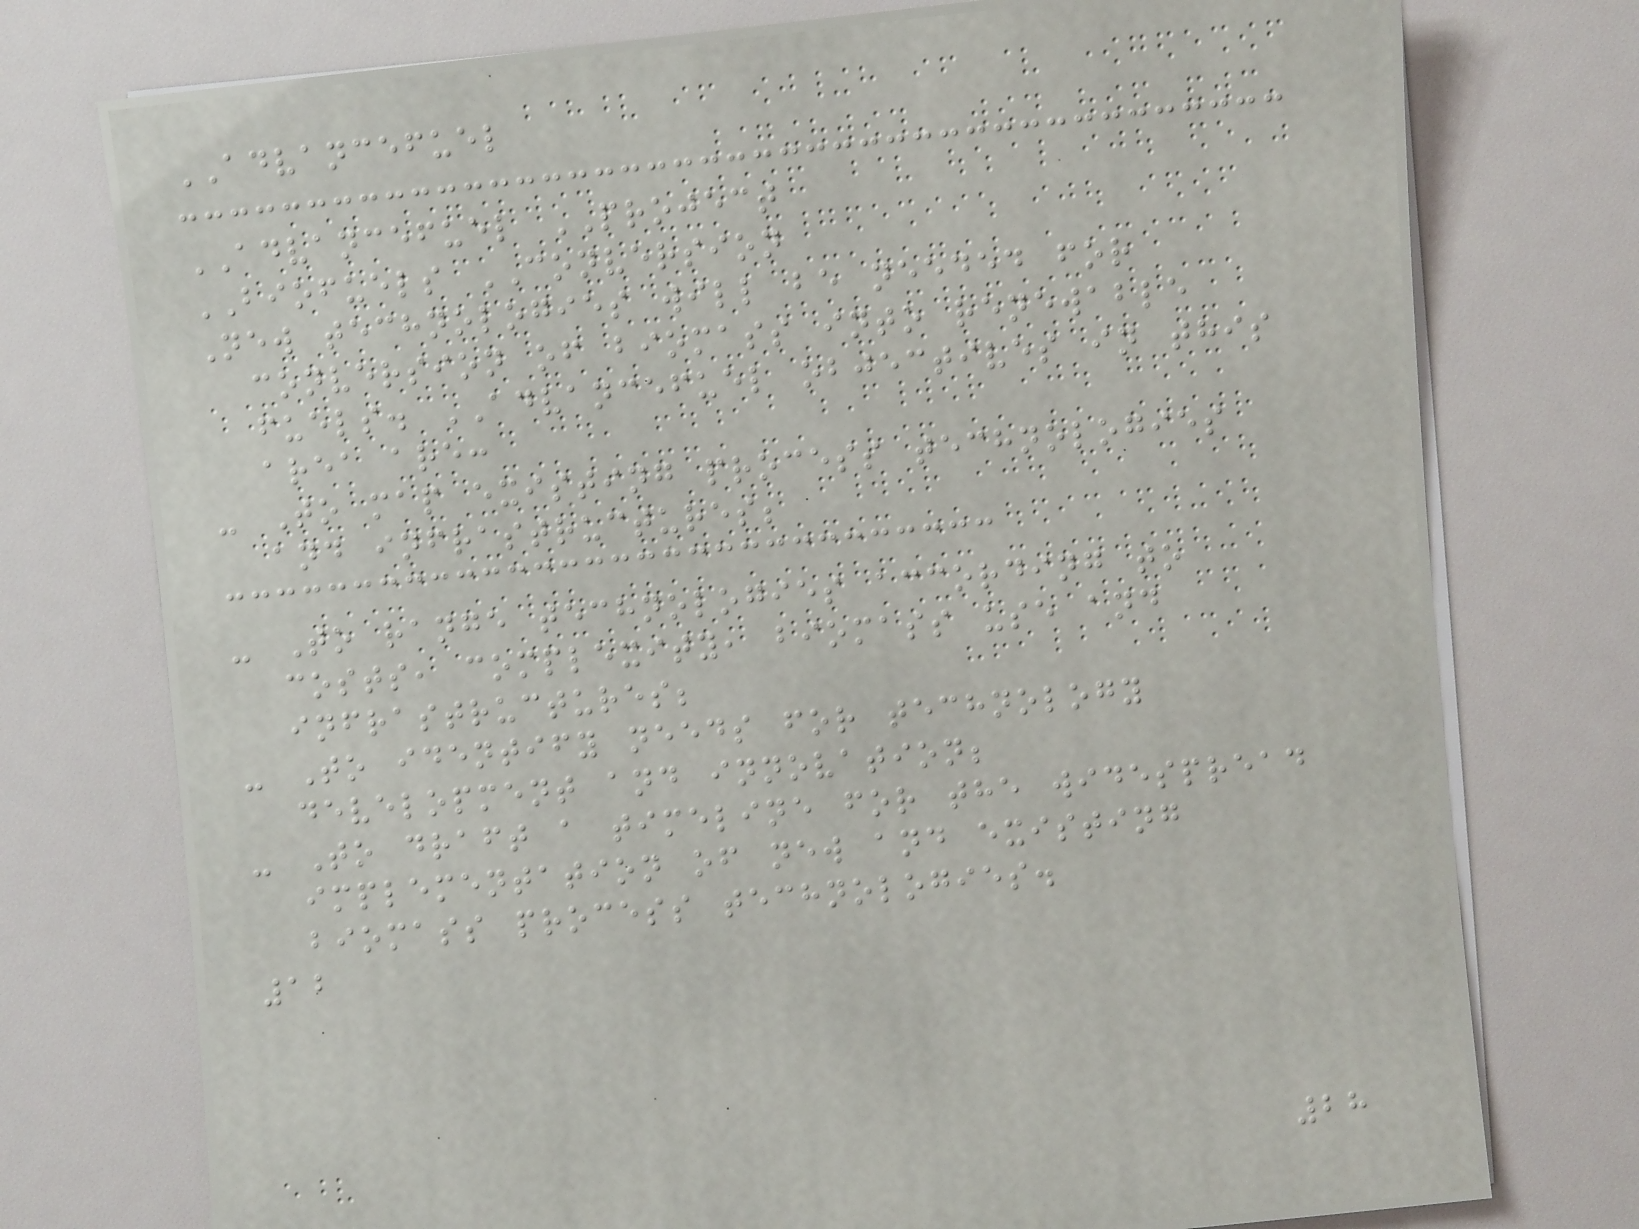ADVANCEFUEL
ADVANCEFUEL PROJECT
BIOFUELS CONVERSION
New technologies will be needed for
conversion of biomass into renewable
fuels. ADVANCEFUEL objectives in this
area are:
- To map existing process technologies
and infrastructures;
- To range technologies according to
costs, complexity, biomass use and
infrastructures;
- To identify needs for technology
development and innovation;
- To draft a timeline for the widespread
implementation of new and existing
biomass process technologies.
12
28
